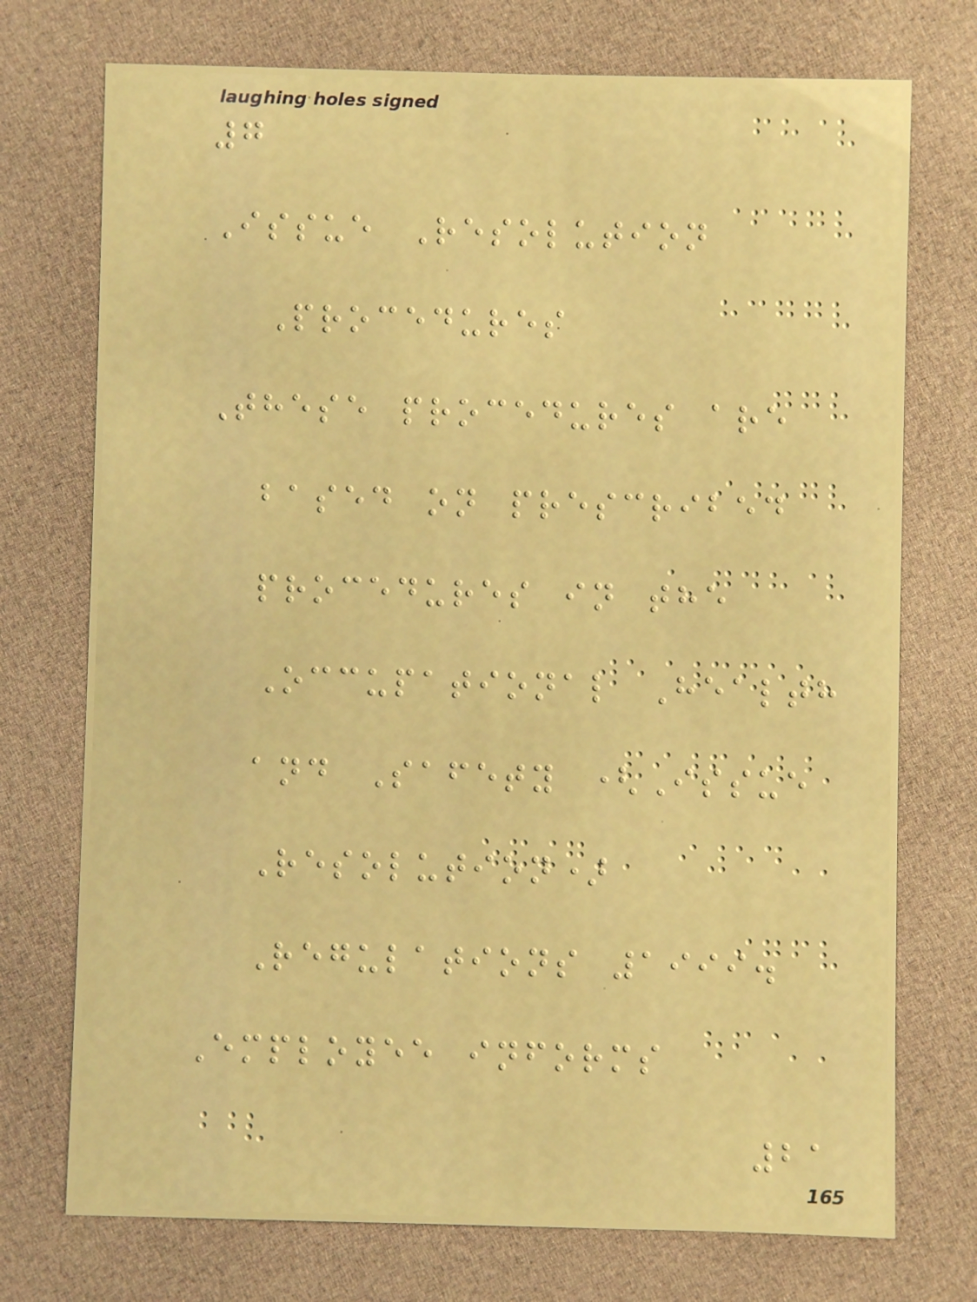7
Issue Resolution
Procedures
These procedures are
based on prescribed
procedures in the
Occupational Health
and Safety (Issue
Resolution)
Regulations 1999.
Employee informs
21
